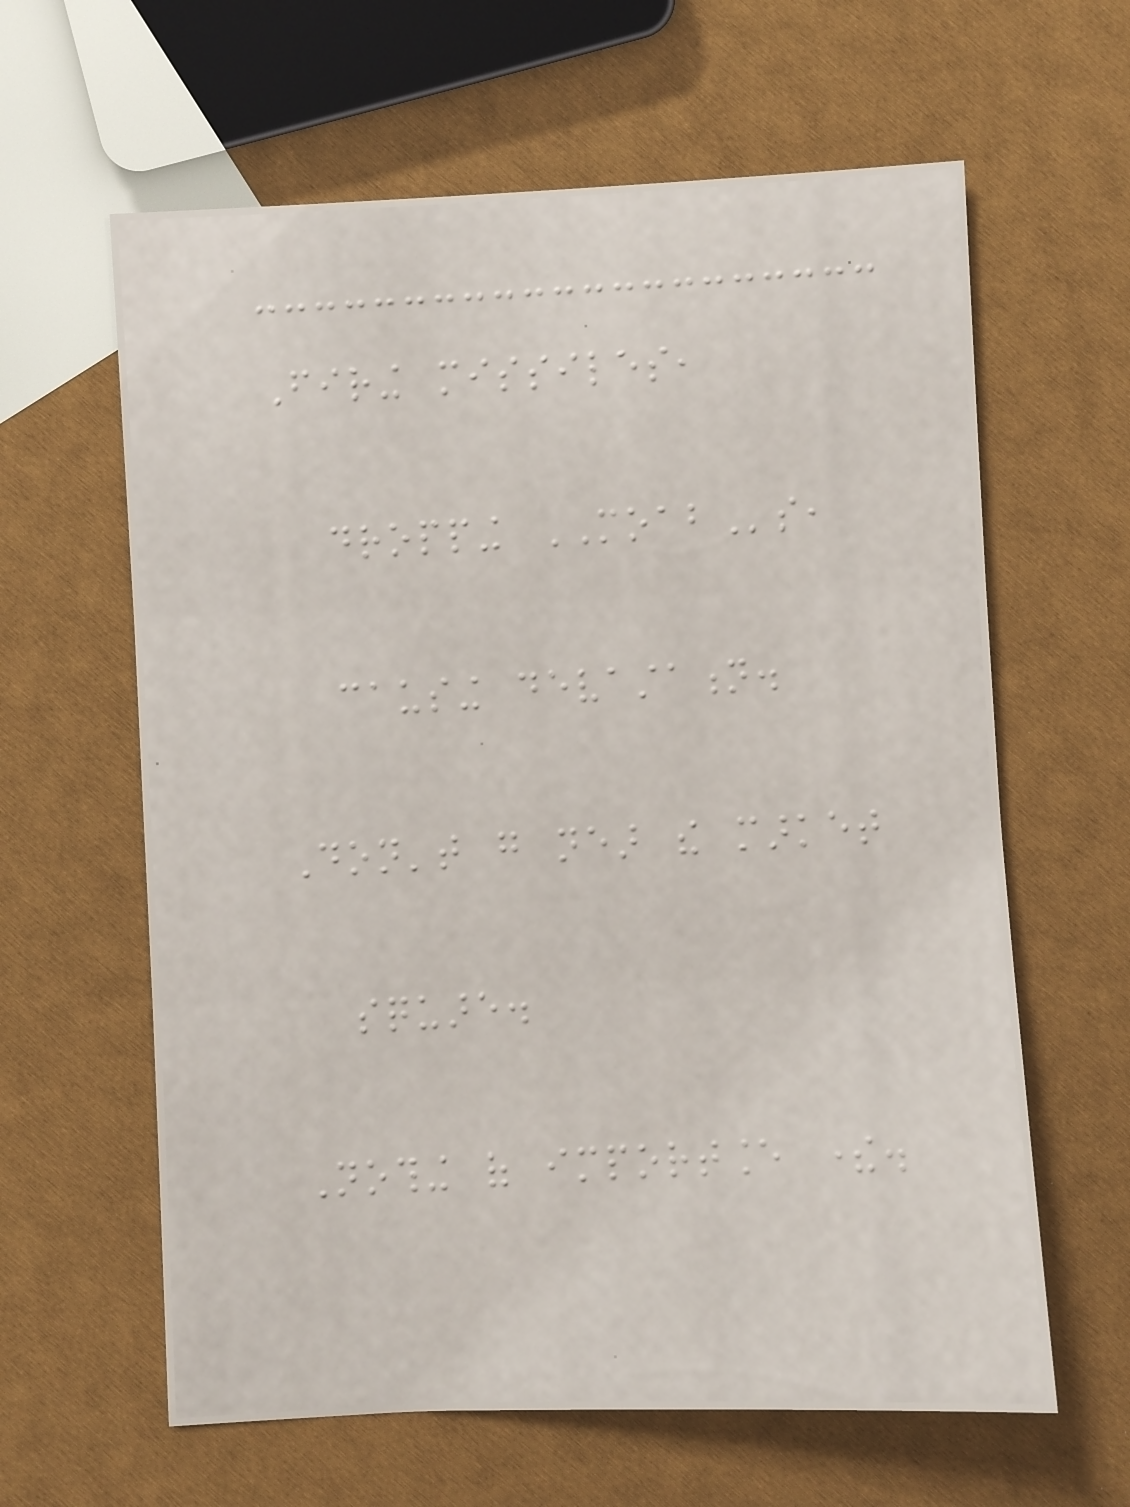Firing missiles,
dropping MOABs,
causing devastation.
Don't go near the market
square.
Nothing of importance there.
